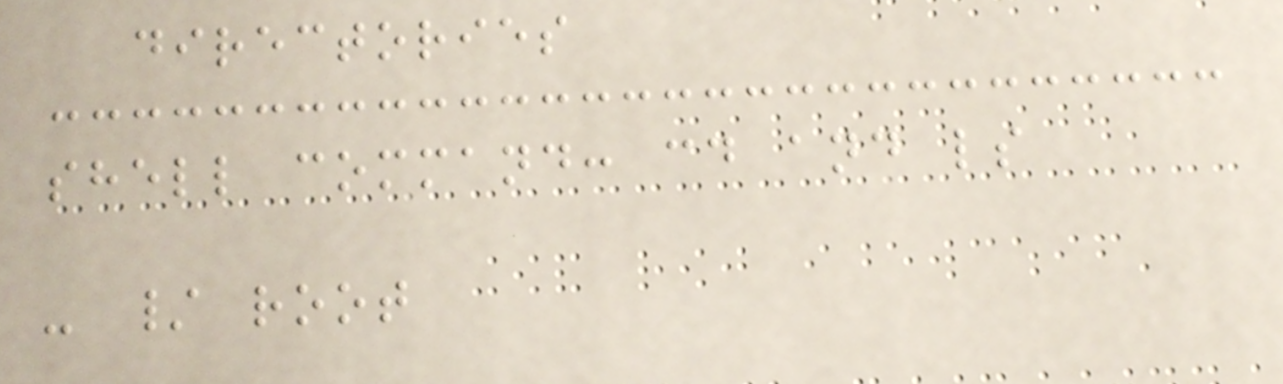directories
shell command: cd and ls
- / root
